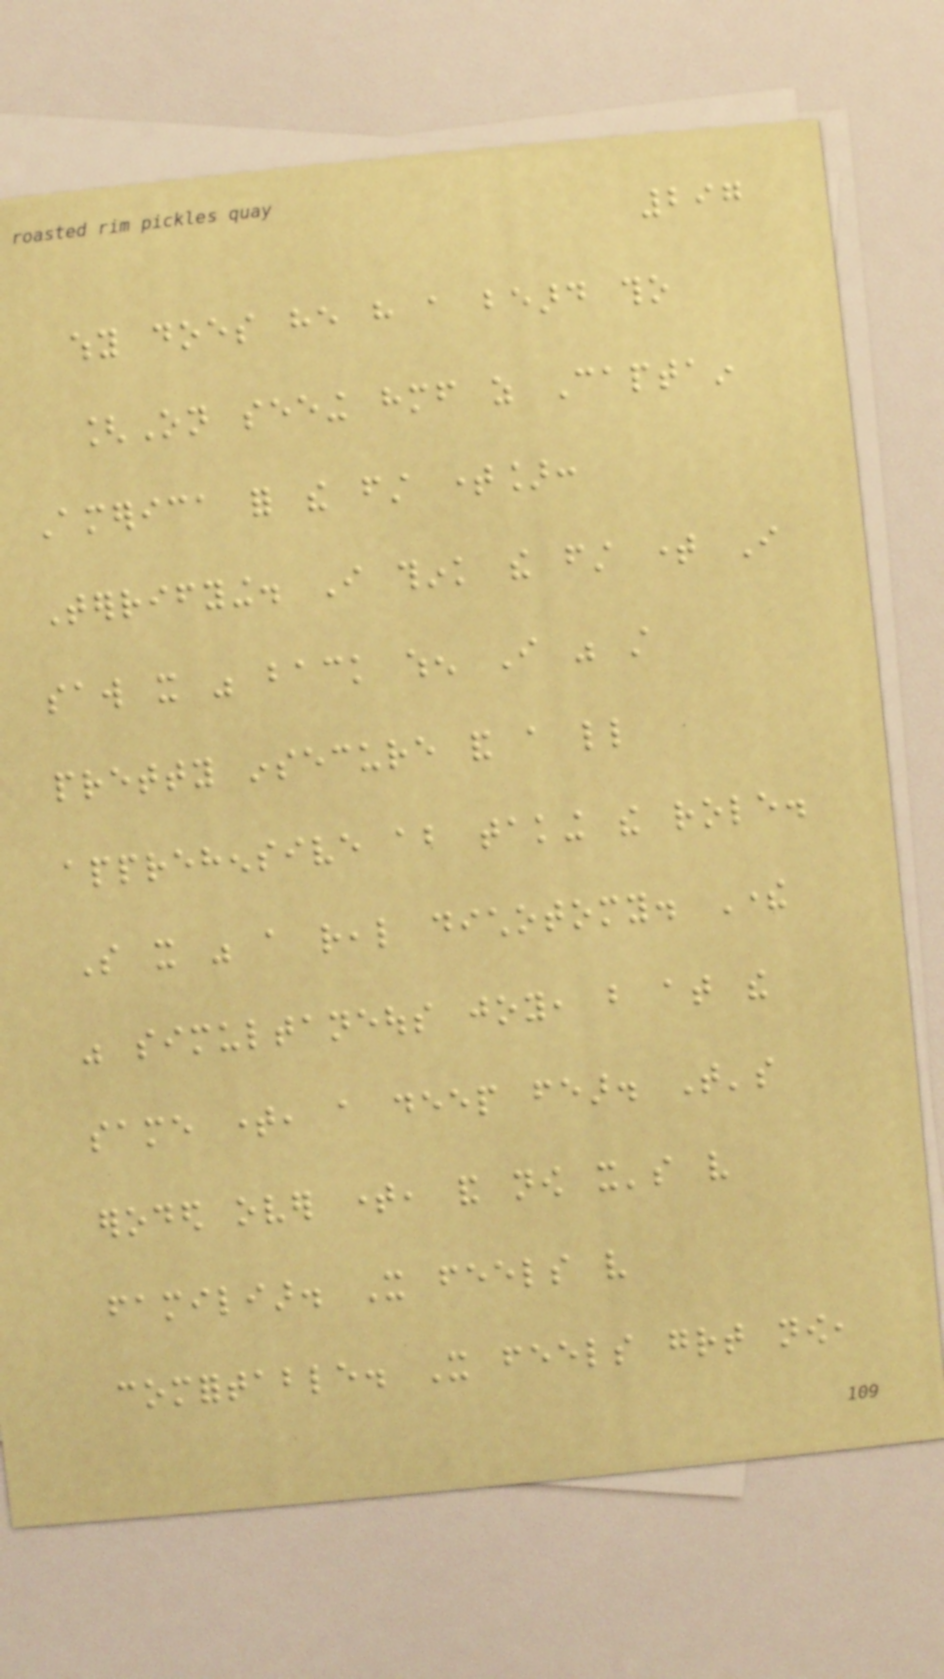297
why does he have a beard tho
[On seeing himself as Captain
America for the first time]:
Terrifying. I think the first time I
saw it was back when I was still
pretty insecure and a little
apprehensive about taking the role.
So it was a real dichotomy. There
was simultaneous joy, but at the
same time, a deep fear. That's
eroded over time, and now it's very
familiar. It feels very
comfortable. It feels great now,
